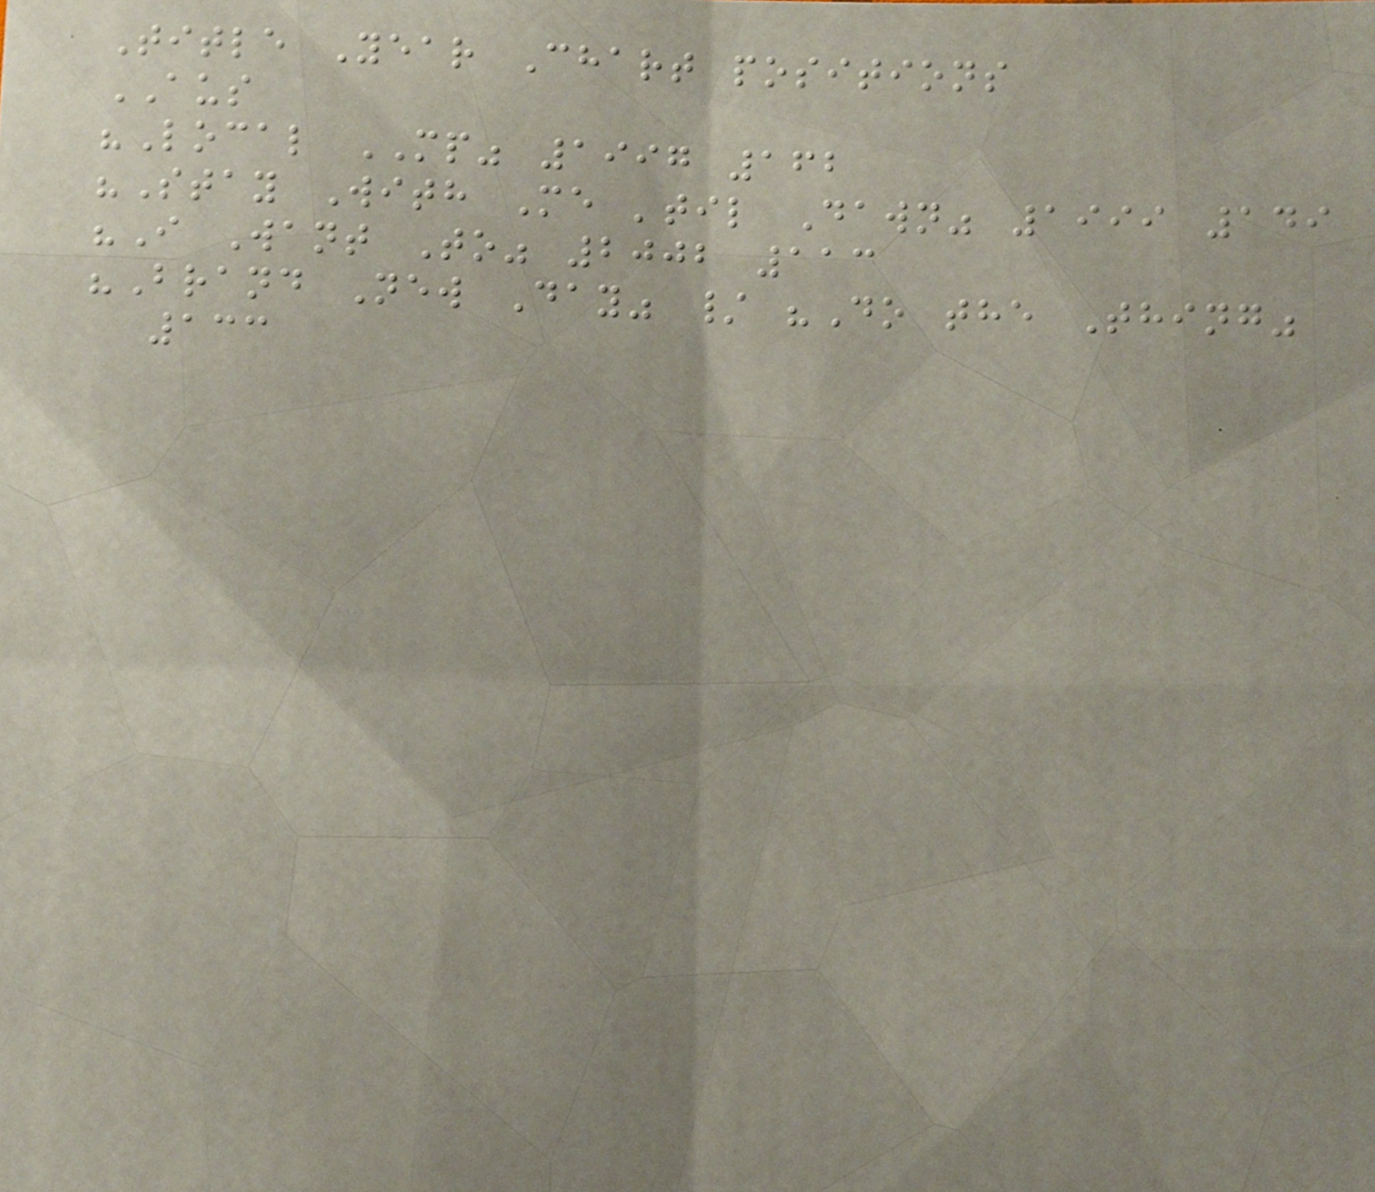Title Year Chart positions
AUS
"Local MP" 1997 162
"Stay With Me 'til Dawn" 1999 149
"I Want To" 2002 113
"Brand New Day" / "Do the Thing"
133
